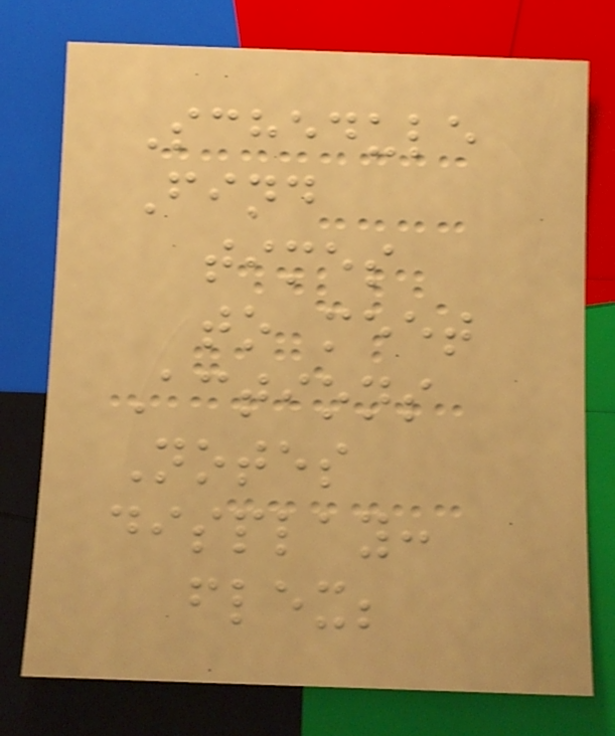Schedule
Find
times
to meet
Actions
Notes
display:
flex;
